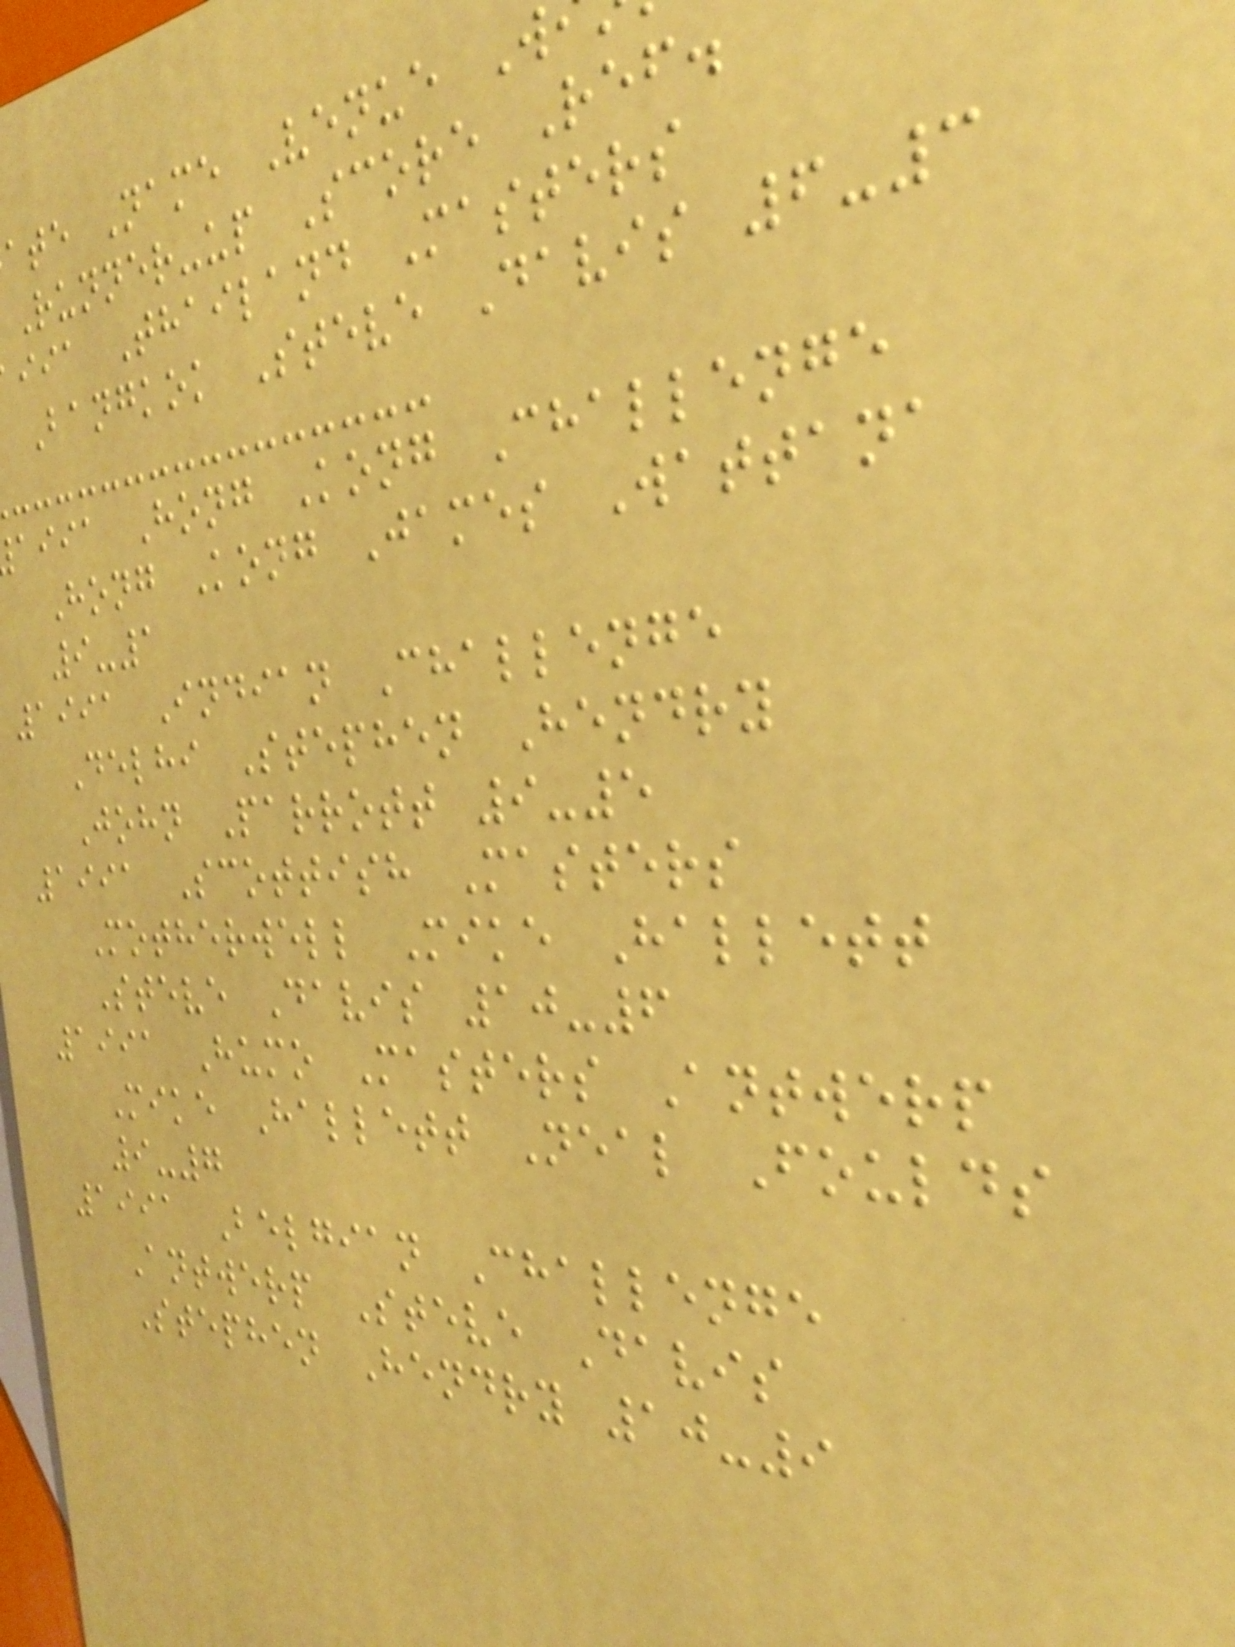ate Name Venue W
Runner-up Score Ref.
iia Thailand Masters
Bangkok Steve Davis 6-3
aiia Hong Kong Challenge
Hong Kong James Wattana
9-1
1991 Indian Challenge
Delhi Stephen Hendry
John Parrott 9-5
1991 Scottish Masters
Motherwell Mike Hallett
Steve Davis 10-6
1991 Humo Masters Antwerp
Mike Hallett Neal Foulds
9-7
1991 Belgian Challenge
Antwerp Steve Davis
Stephen Hendry 10-9
